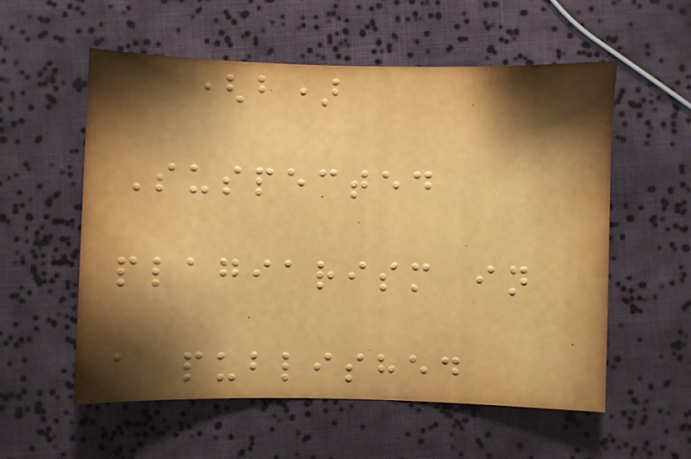(b)
Suspected
plagiarism in
a published
